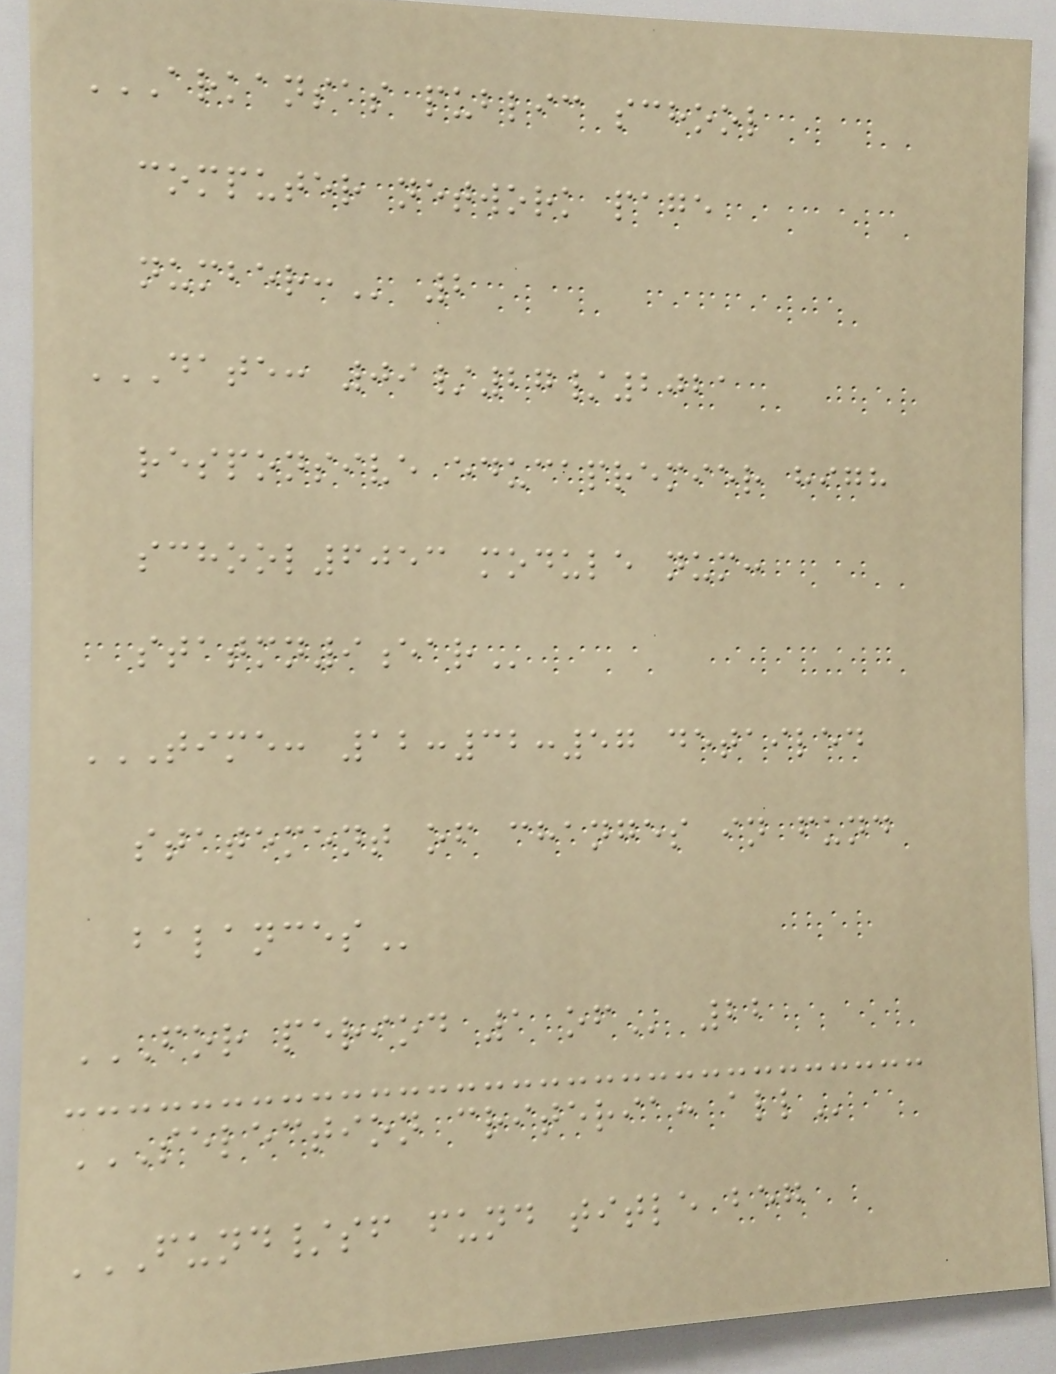ARKANSAS PUBLIC SCHOOL
COMPUTER NETWORK PAGE
NUMBER: 2
DATE: 09/27/2021
RESPONSIVE EDUCAPREMIER HIGH
SCHOOL6053 MODULE NUM:
STATMN9EAR
TIME: 12:32:57 DETAILED
STATEMENT OF CHANGES IN FUND
BALANCES
FOR PERIOD 1 OF 22
SELECTION CRITERIA: ALL
FUND/SF FUND TITLE BEG
